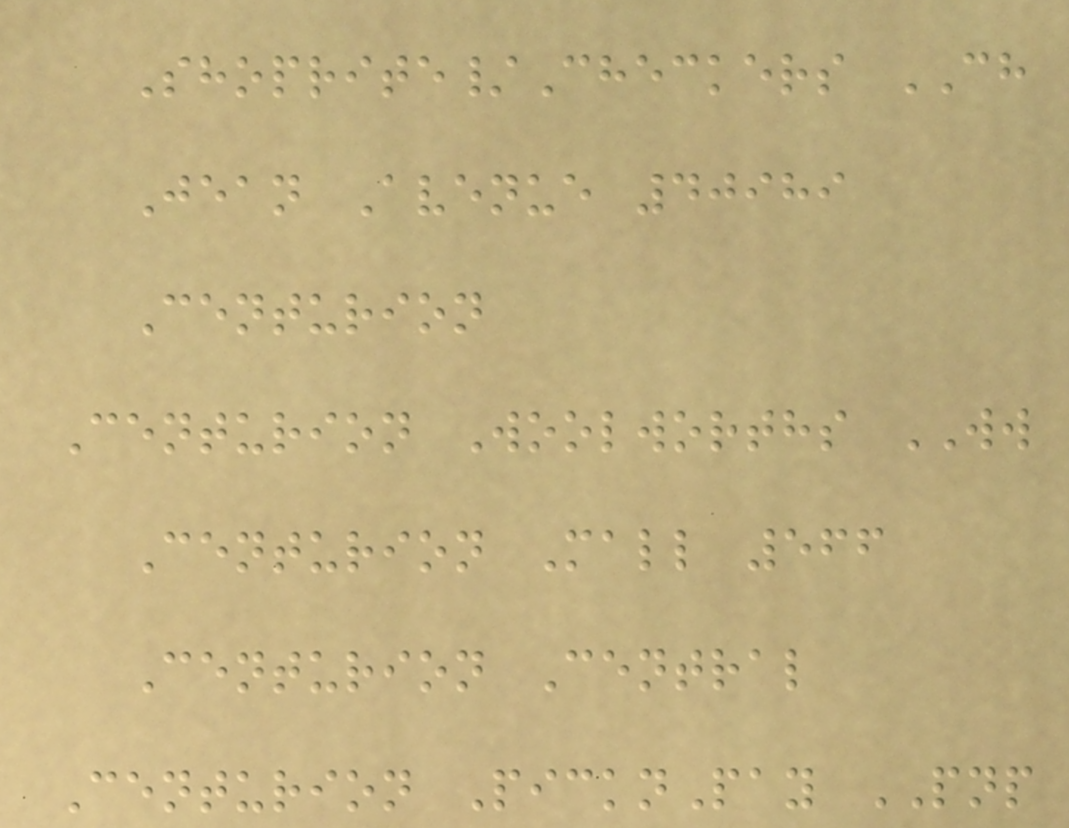Shoprite/Checkers CH
Jean Avenue 40989
Centurion
Centurion Woolworths WW
Centurion Mall 566
Centurion Central
Centurion PicknPay PNP
